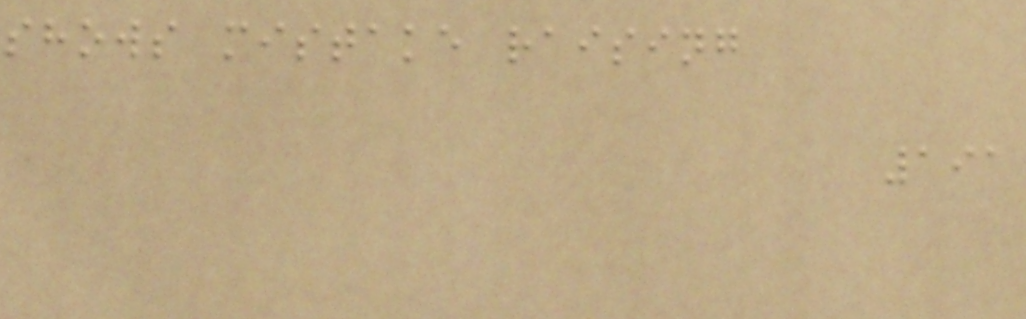shows mistake raising
191
